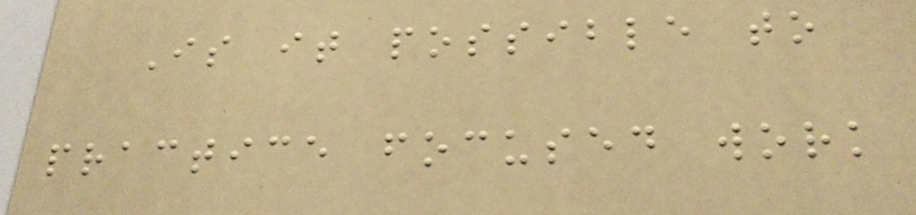Is it possible to
practice focused work
